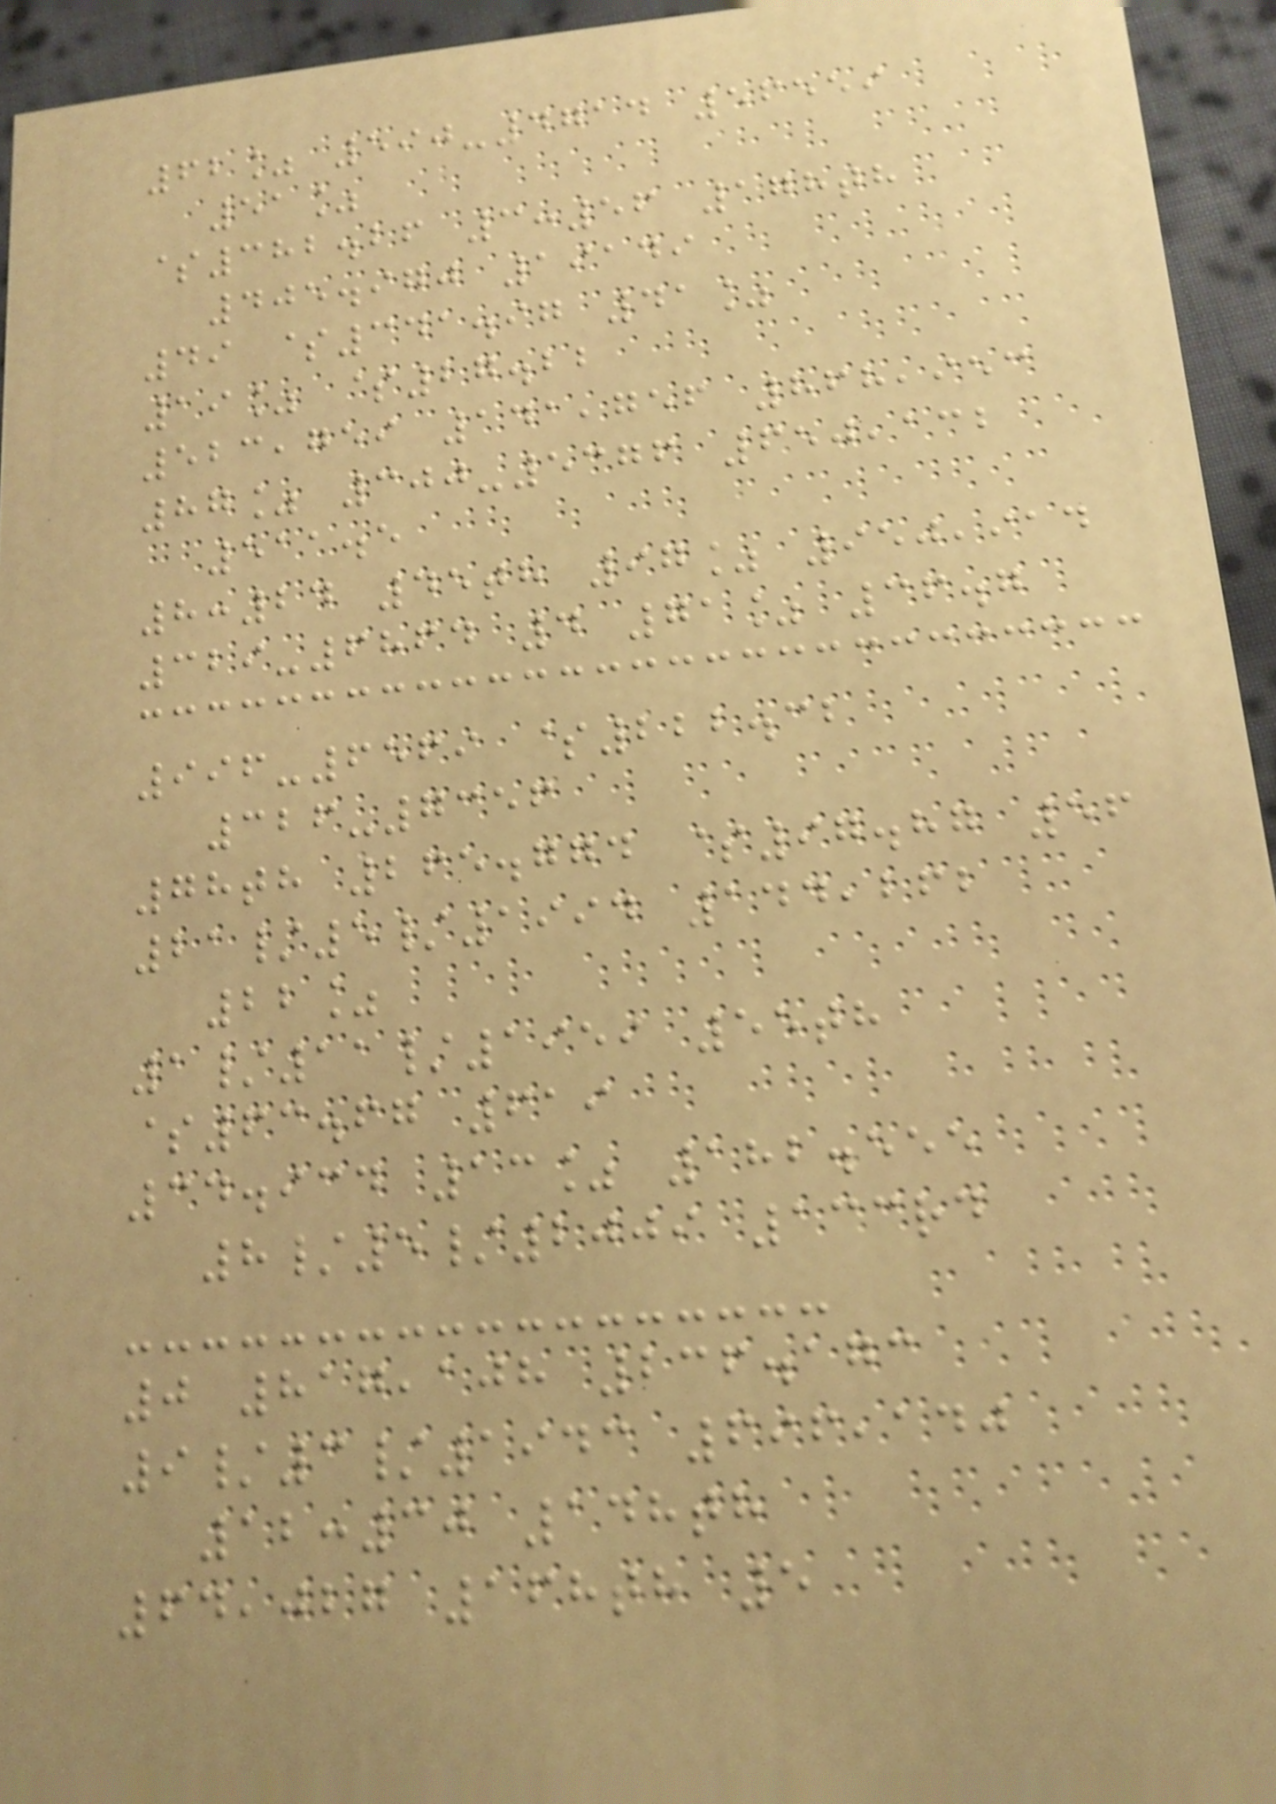62% 590-4714 56559
51%
$382.26 3:56 178th
405.970 19149
49 $341.97 41%
19% $27.22
523,759 141,756 868,953
87% 300-5376 650,132
511.5
8:24 45th 97% 950,914
329-6864 4 71% 36.7
996-6569 $222.32
326-7356
78th 265.774 $97.87 56
21/5/1994 144,262
22%
1/11/1959 55th
$63.67 619
34.934 13% 182.555
8/5/2009 133rd
0 817,108 236.173
9/3/1943 696,140
12:30 148th
64,027 168th 5
